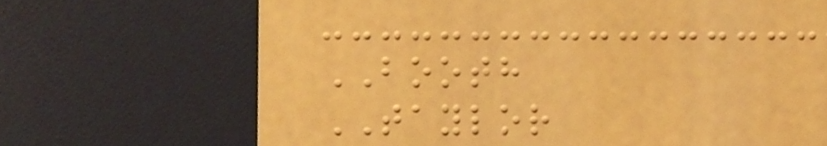BOOTH
TAYLOR
